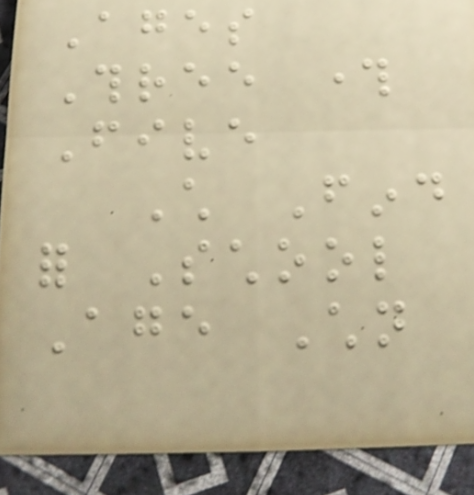Ages
Three through
Five
Child Find
for School
Age Children
